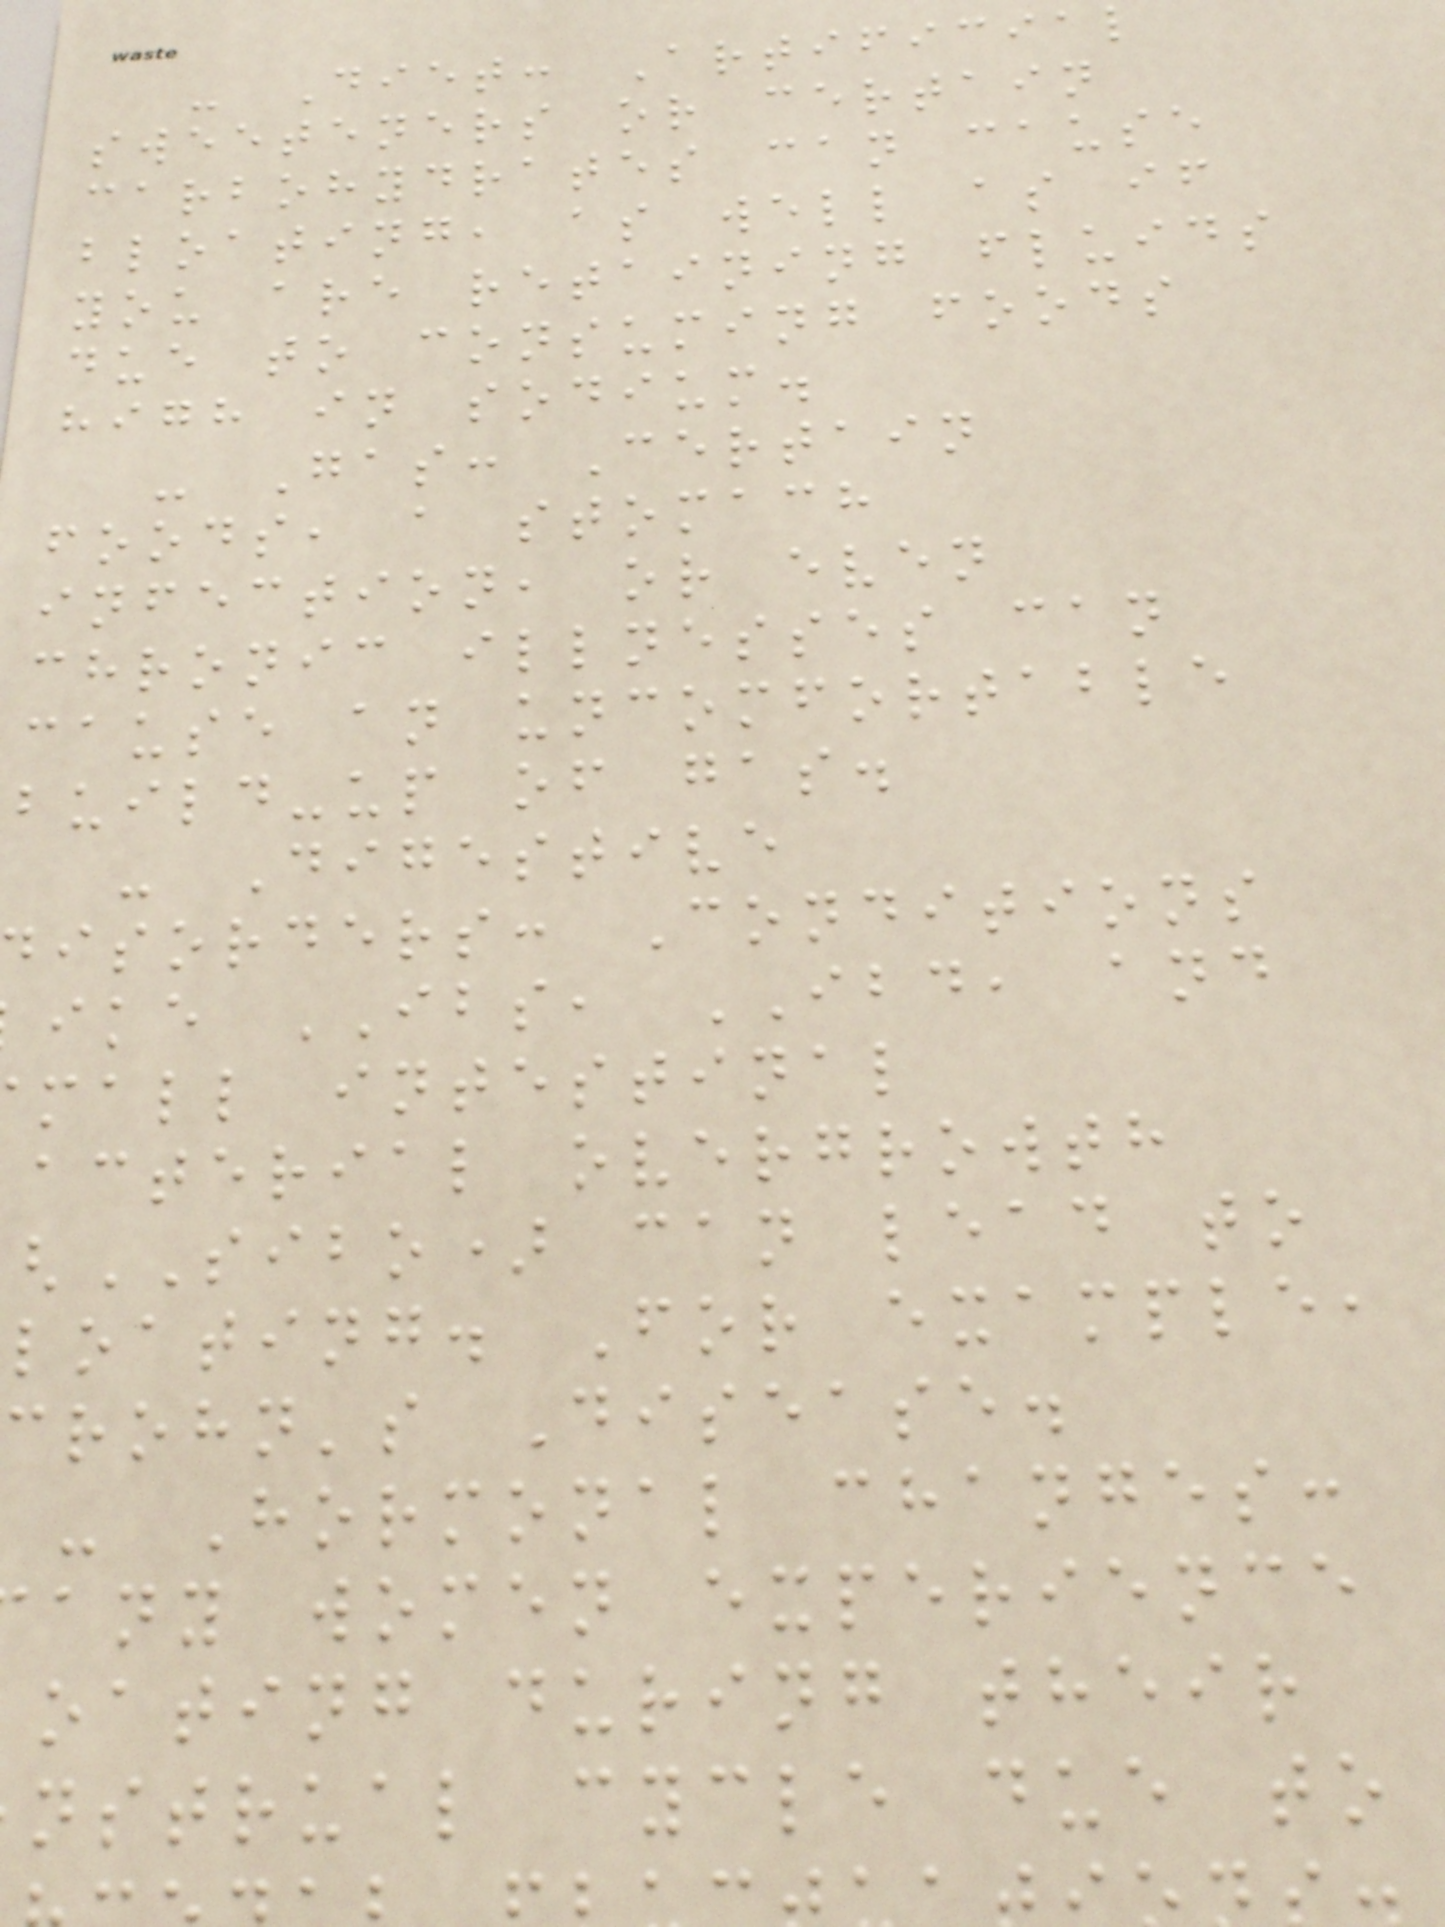- Diet: Artificial
sweeteners or certain
carbohydrates can cause
bloating, as well as if
you are retaining fluids
due to consuming foods
high in sodium.
- Gas: Certain
foods, a stomach
infection, or even
chronic illnesses can
cause an uncomfortable
build-up of gas.
- Digestive
isorders: Conditions
ike IBS, IBD, and
mall intestinal
acterial overgrowth
SIBO) can lead to
loating. For example,
crohn's Disease.
- Hormonal changes:
any women experience
oating during their
nstrual cycle due to
